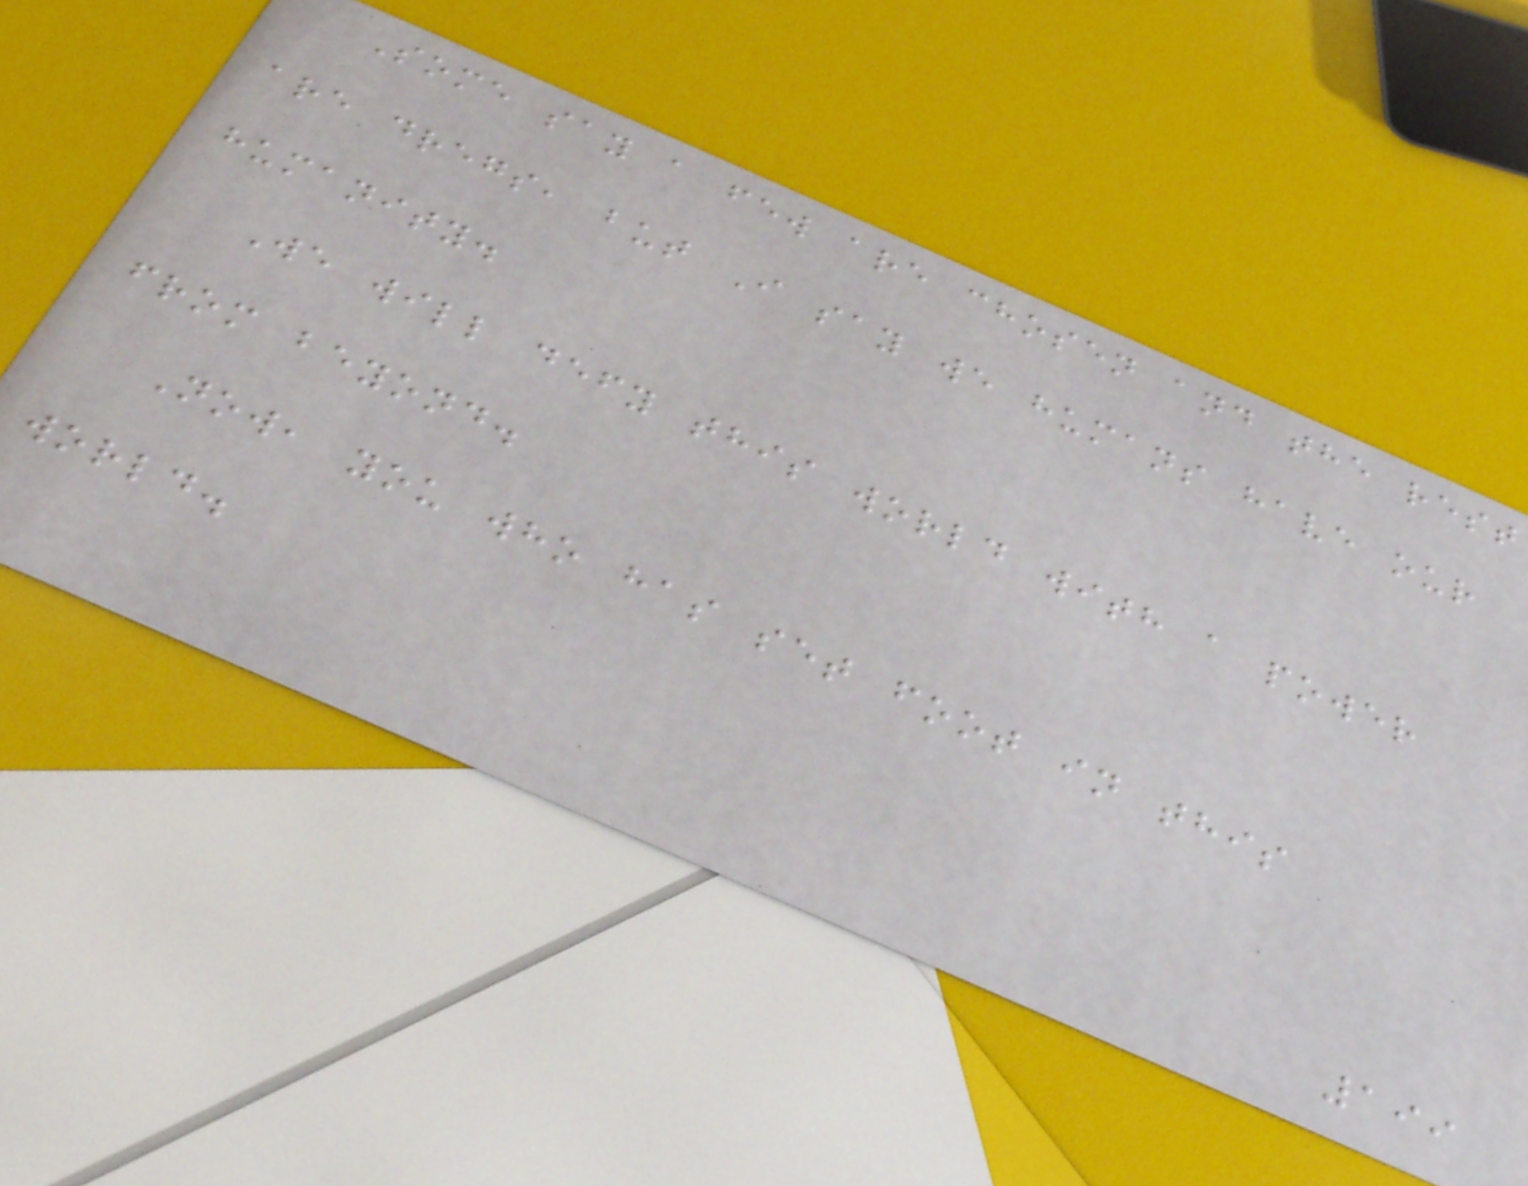Some say a few are chosen and the rest
are dregs, but I say we humans have our
humanity.
We will defy this world with a power
from beyond.
Now, you who has set foot in this
world.
199
